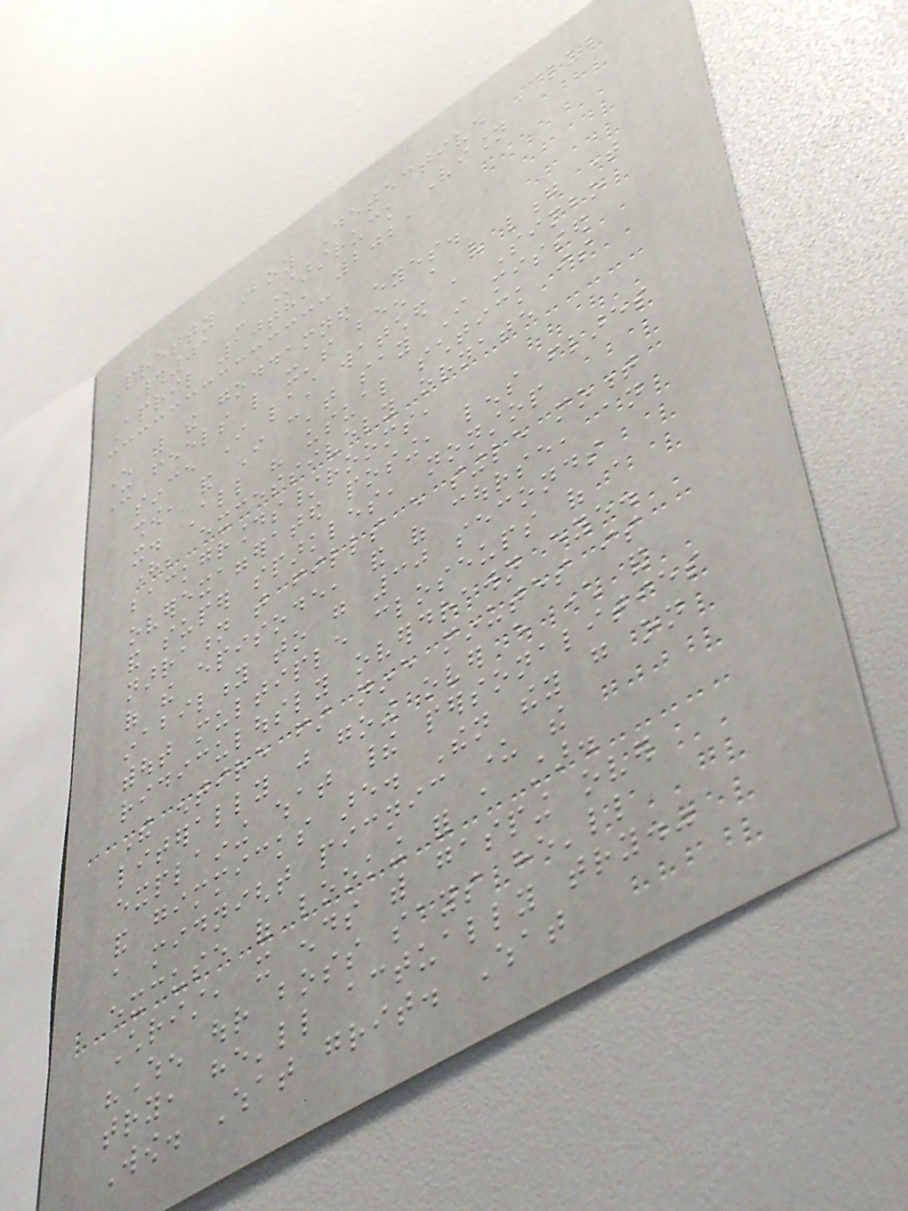Pretty Boy Detective Club
#01 - Starstruck Vision
April 10th, 2021
Enough with the goddamned eyes.
It feels like it's been a very long time
since I last watched a Simbo
show, and I can't say I missed
it. All his usual schtick is
here; excessively ornate
backgrounds/rooms,
overexaggerated posing, lens flares
and super sparkles, nonstop
narration that fills every single moment
of the episode, and of course, an
inability to go 30 seconds
without multiple closeups of a
ridiculously overdrawn eye.
The entire first nine minutes is
literally just going over every character and
explaining what their personalities
and gimmicks are. Then they go on
a midnight picnic under the
excuse of looking for a star.
Christ, it ends with gasping over
"When our boss says he'll
try, he'll actually try."
Wow. What grit. What
